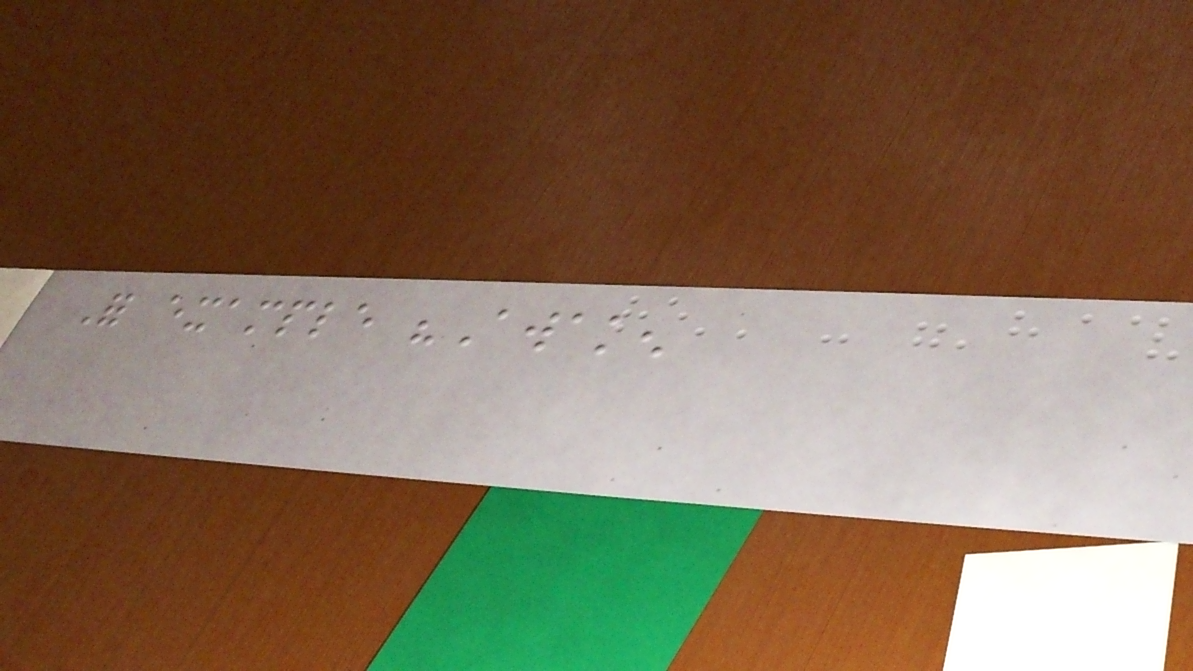For example "Awaken
